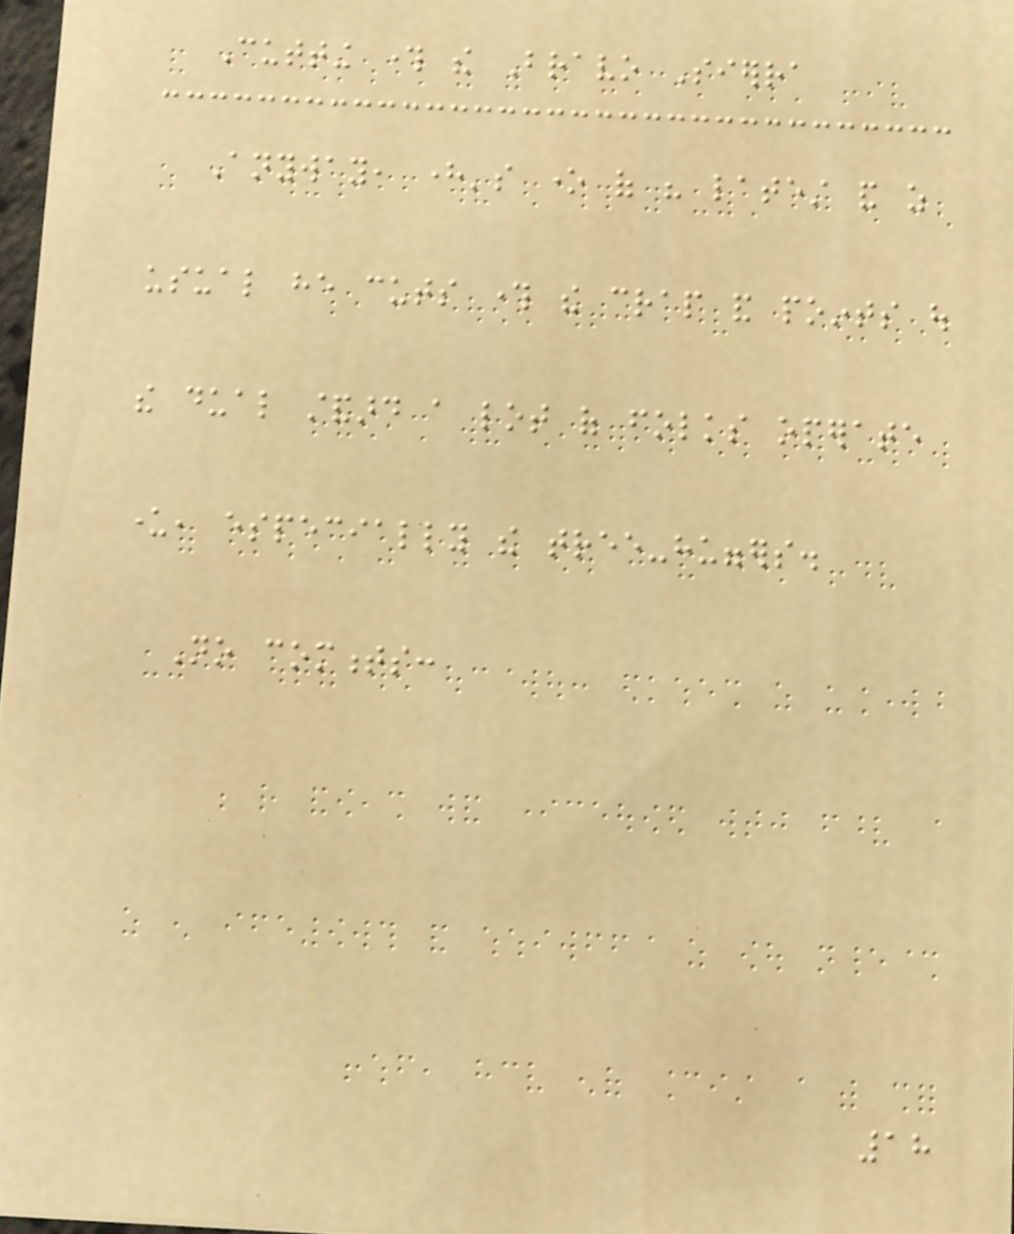Cutting through the Bravo Sierra
Anyway, here's one of his latest and as
usual he cuts through the crap and points out
the dual standard a lot of folks operate
under, especially the tree-huggers.
No comments:
18
